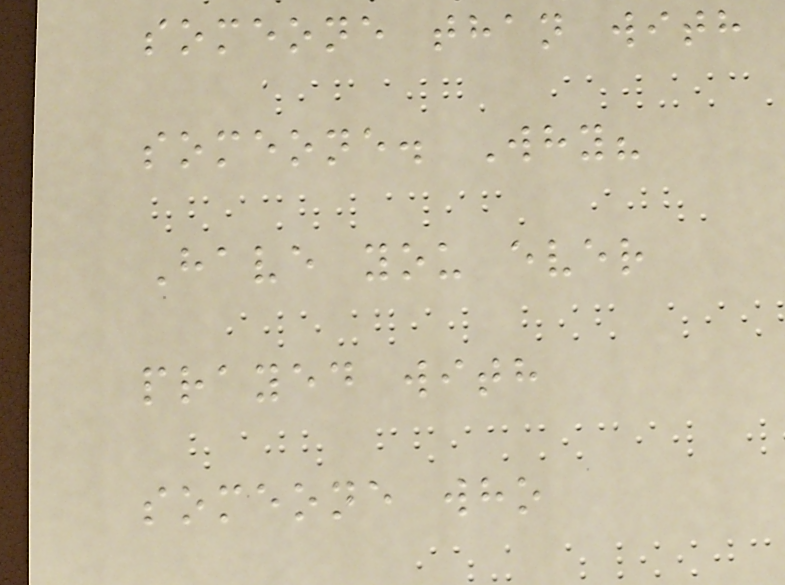someone than with
someone. Why?
Have you ever
prayed with
someone who
